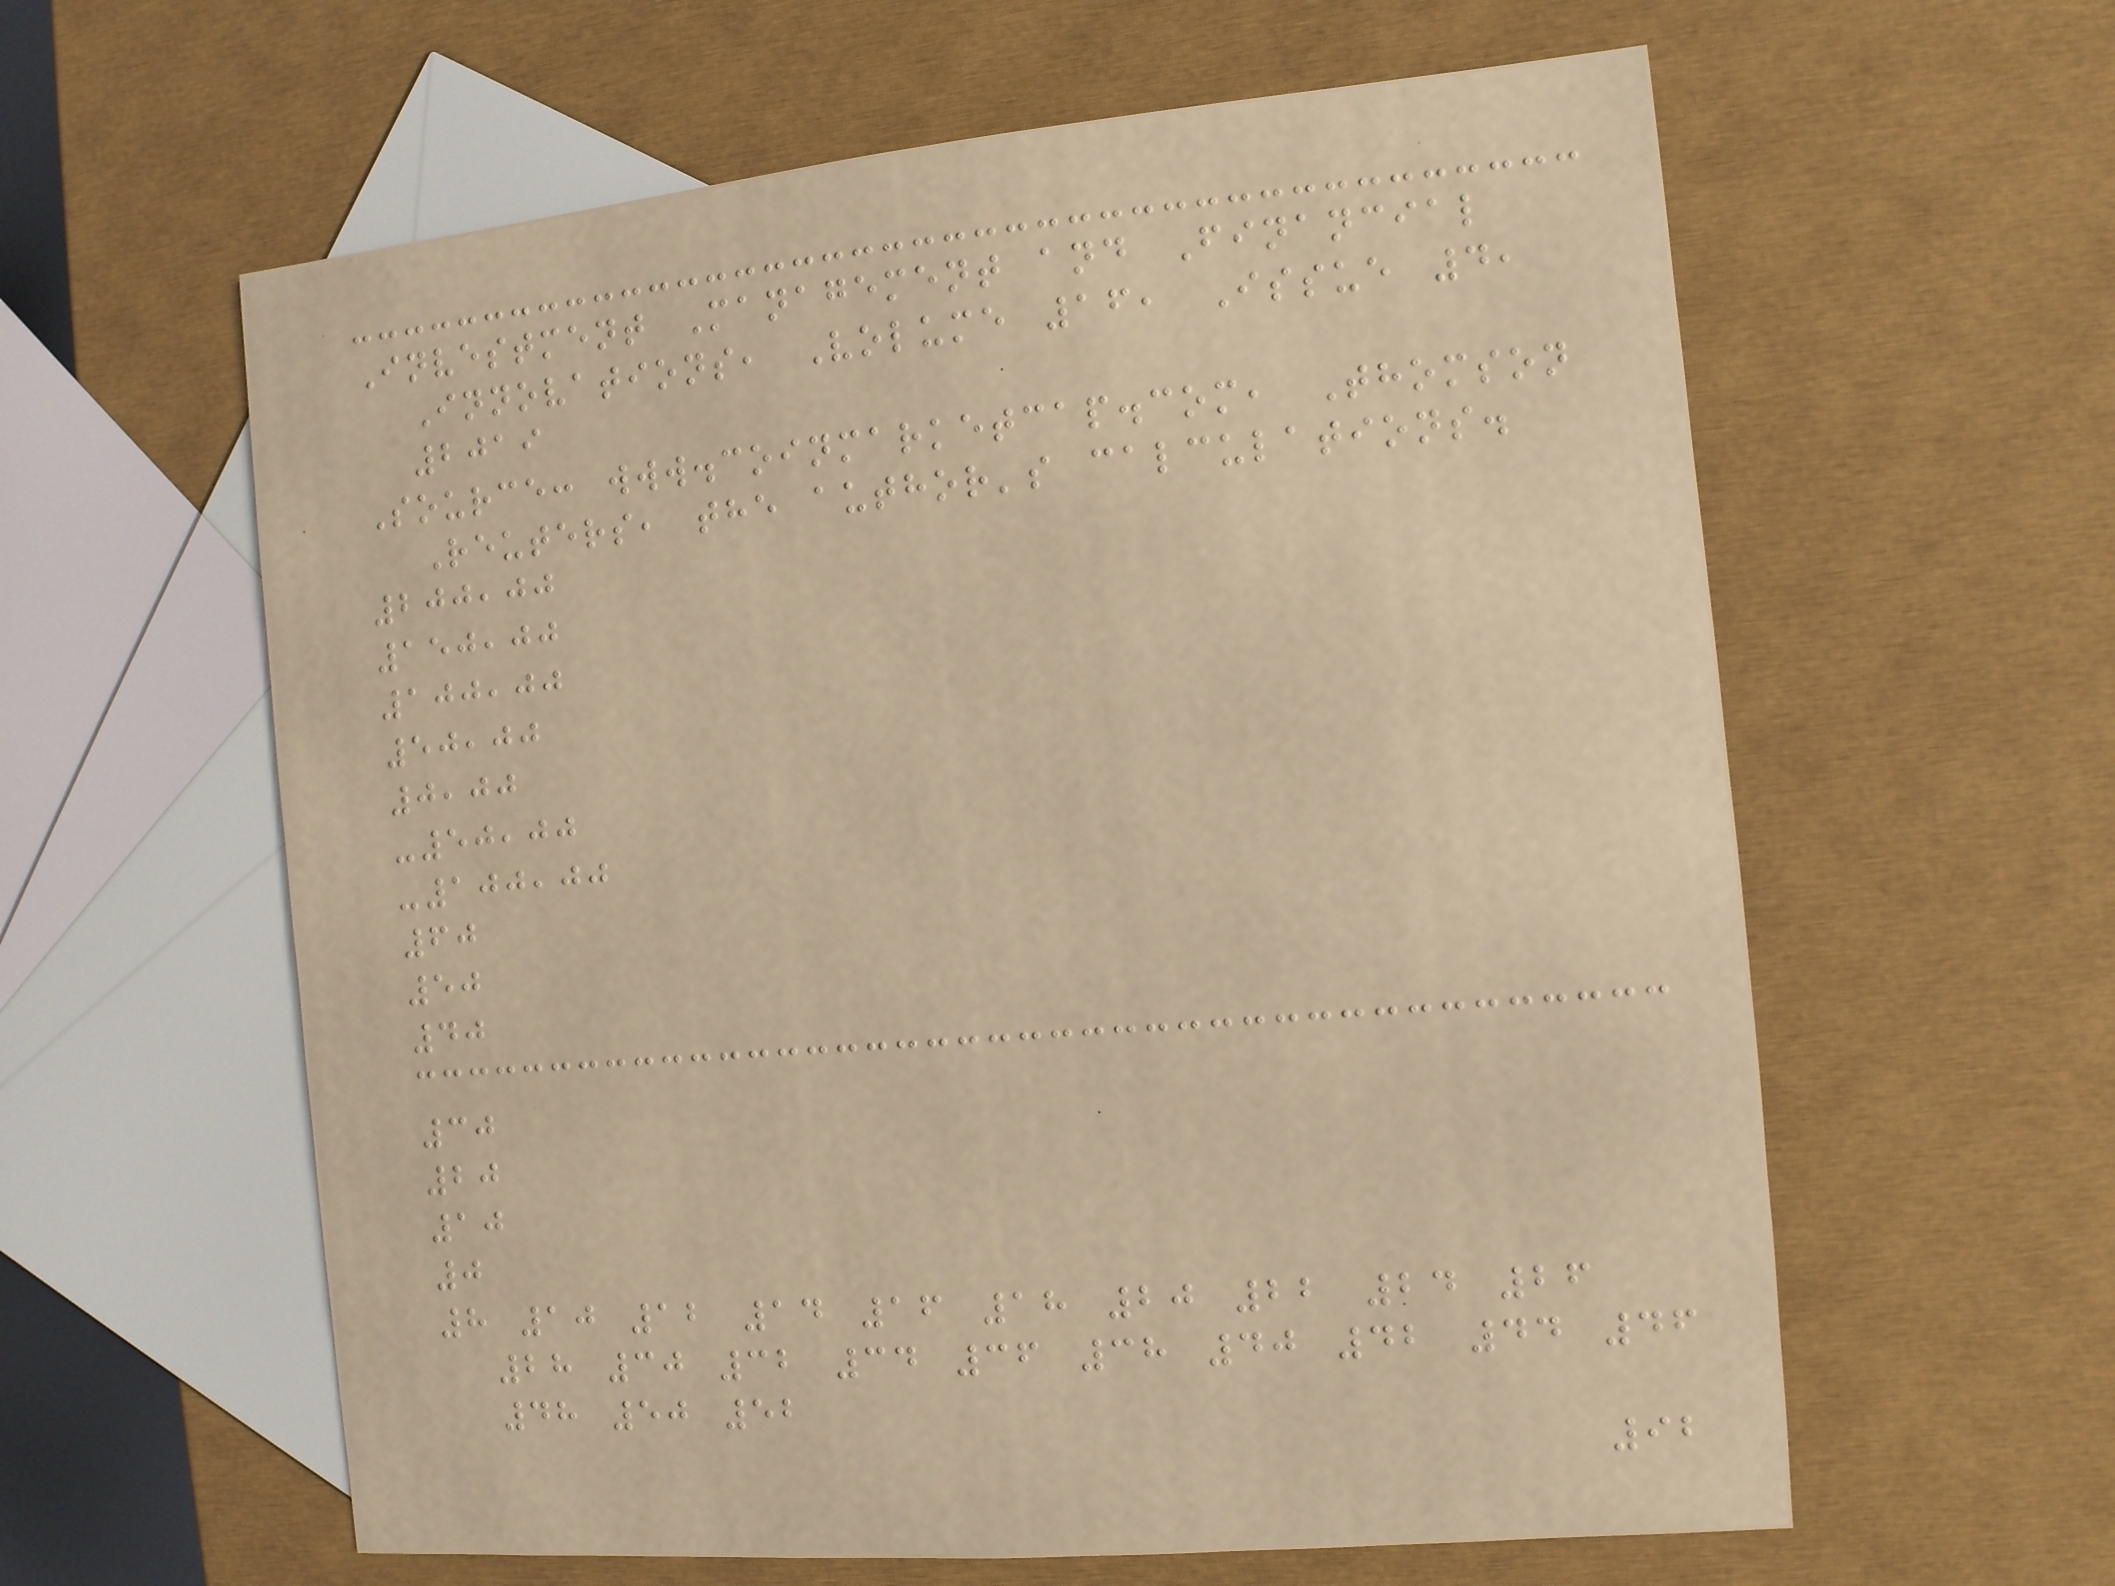Investment Management and Financial
Innovations, Volume 16, Issue 4,
2019
Source: www.coinmarketcap.com, Thomson
Reuters, the author's calculations.
200,00
150,00
100,00
50,00
0,00
-50,00
-100,00
60
50
40
30
20
10
0
8 10 12 14 16 18 20 22 24 26
28 30 32 34 36 38 40 42 44 46
48 50 52
92
